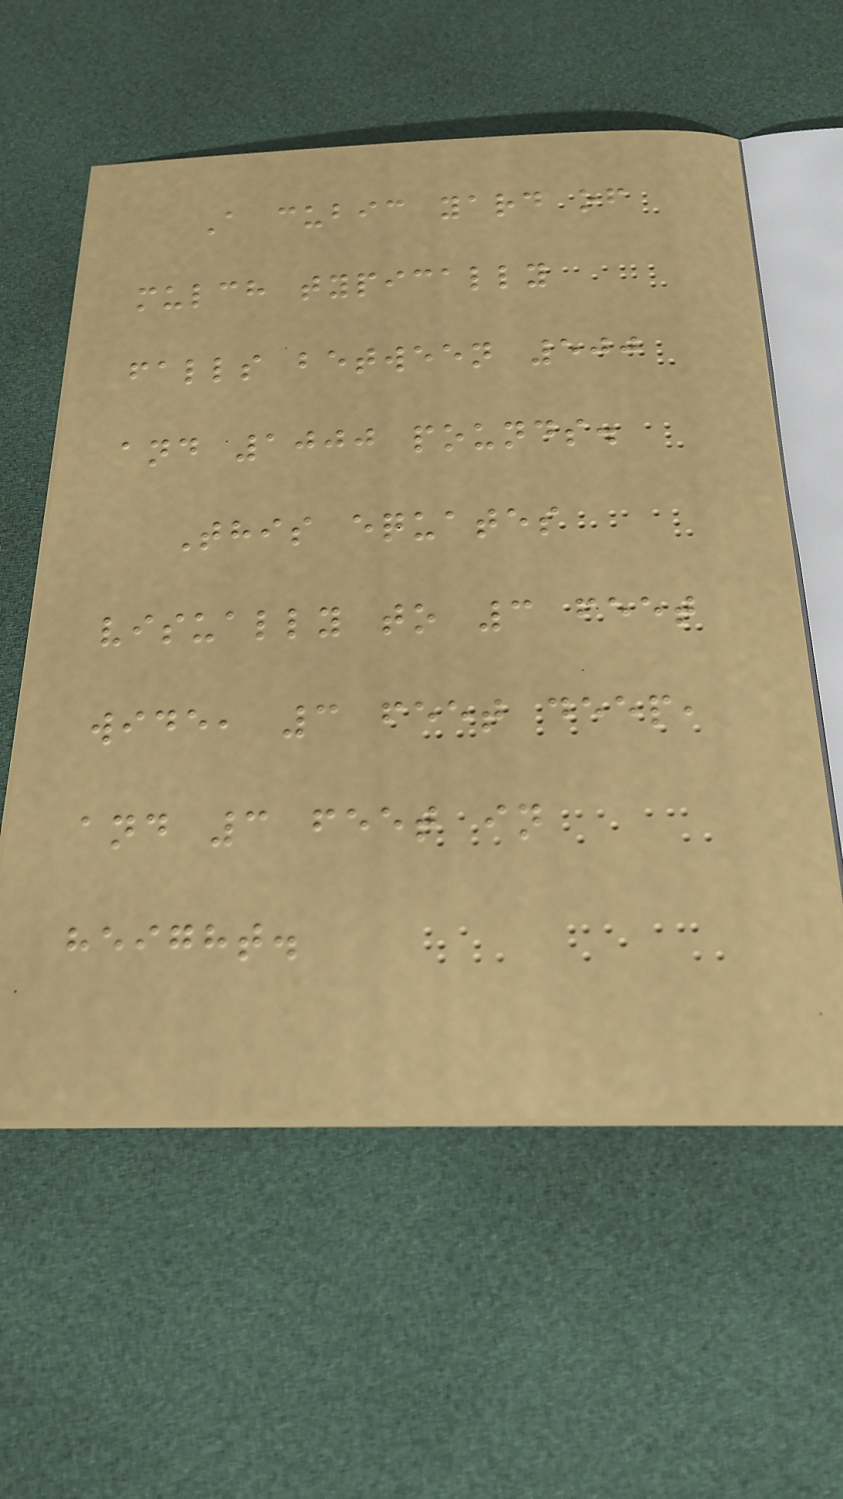A cubic yard of
mulch typically
falls between 500
and 1000 pounds.
This equates
visually to 3 feet
wide, 3 feet deep,
and 3 feet in
height.
